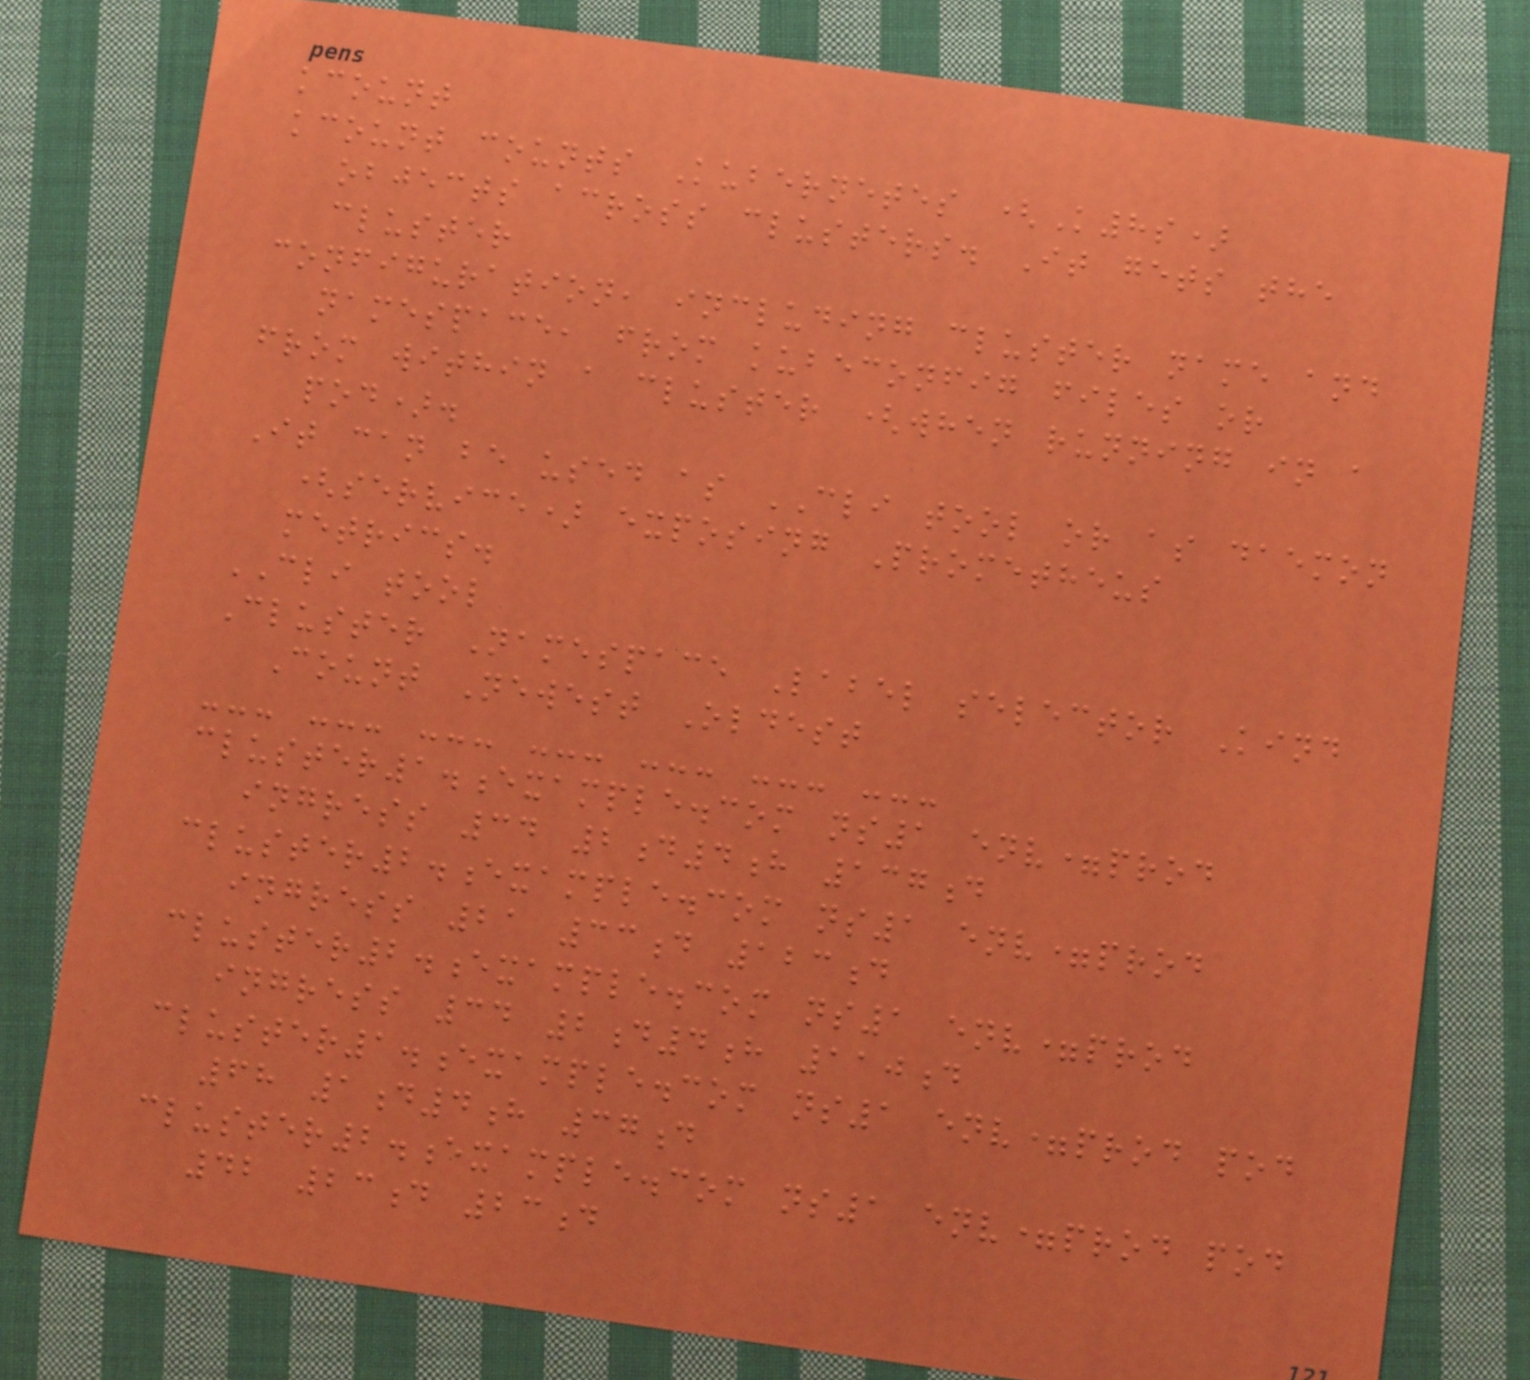kcount
kcount counts Kubernetes (K8s)
objects across clusters. It gets the
cluster
configuration, including cluster name and
namespace, from kubeconfig files or
from within a cluster (when running in a
pod).
It can be used as CLI tool or as daemon
(service) exposing Prometheus
metrics.
CLI tool
Cluster Namespace Label selector Kind
Count Newest Oldest
--- --- --- --- --- --- ---
cluster1.example.com ns1 env=prod
ingress 34 2d4h 137d
cluster2.example.com ns1 env=prod
ingress 21 33d 123d
cluster2.example.com ns1 env=prod
ingress 34 2d4h 110d
cluster1.example.com ns1 env=prod pod
68 1d4h 37d
cluster2.example.com ns1 env=prod pod
42 23d 23d
